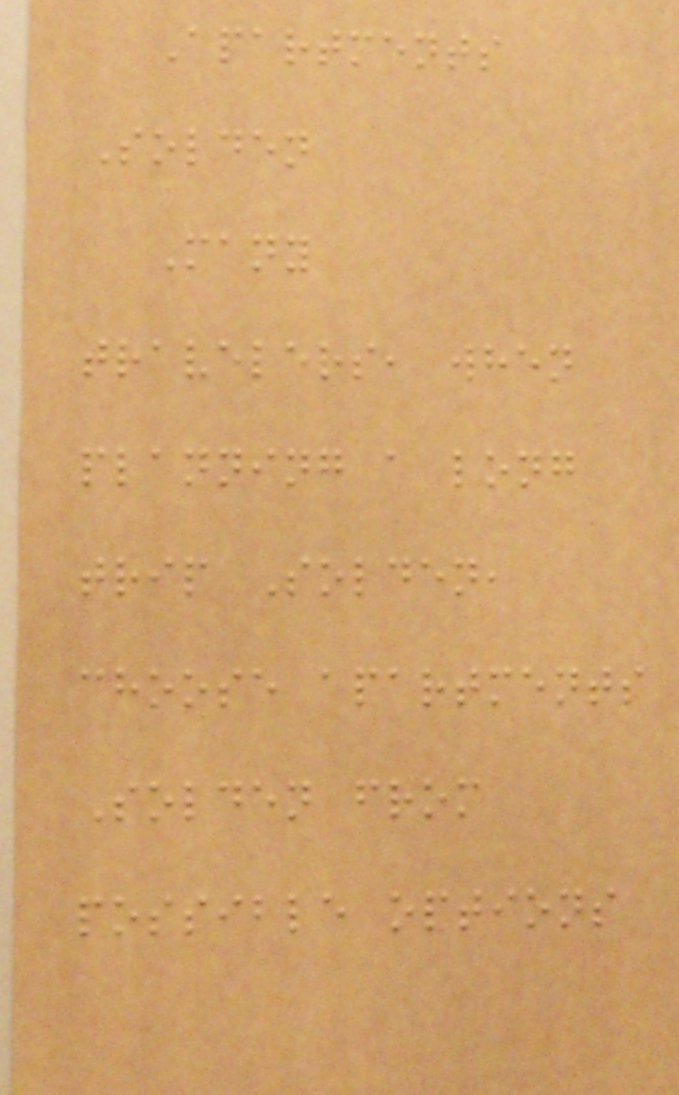Apartments
Solden
Many
travelers, when
planning a long
trip Solden,
choose apartments
Solden from
possible options
